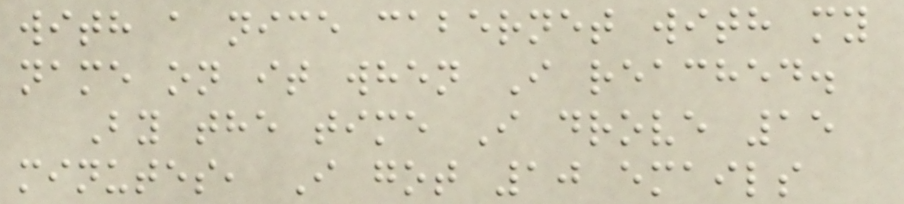with a nice cabernet with my
name on it when I reached.
By the time I drove 15
minutes, I got 10 emails
